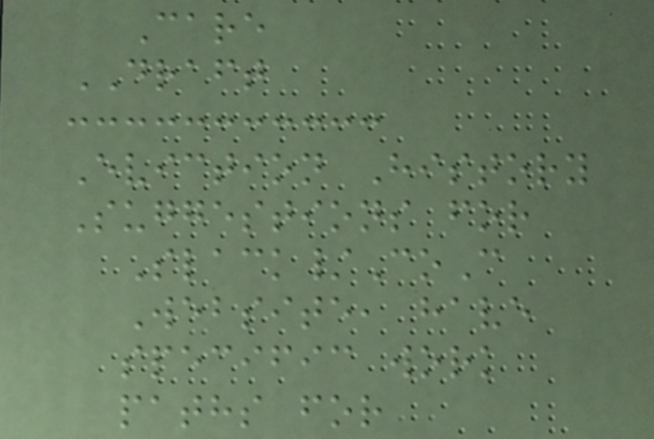Care
DRAFT
Eviction History
Suggestions for
Slack/CoC
Website, have
specific work
paths for
